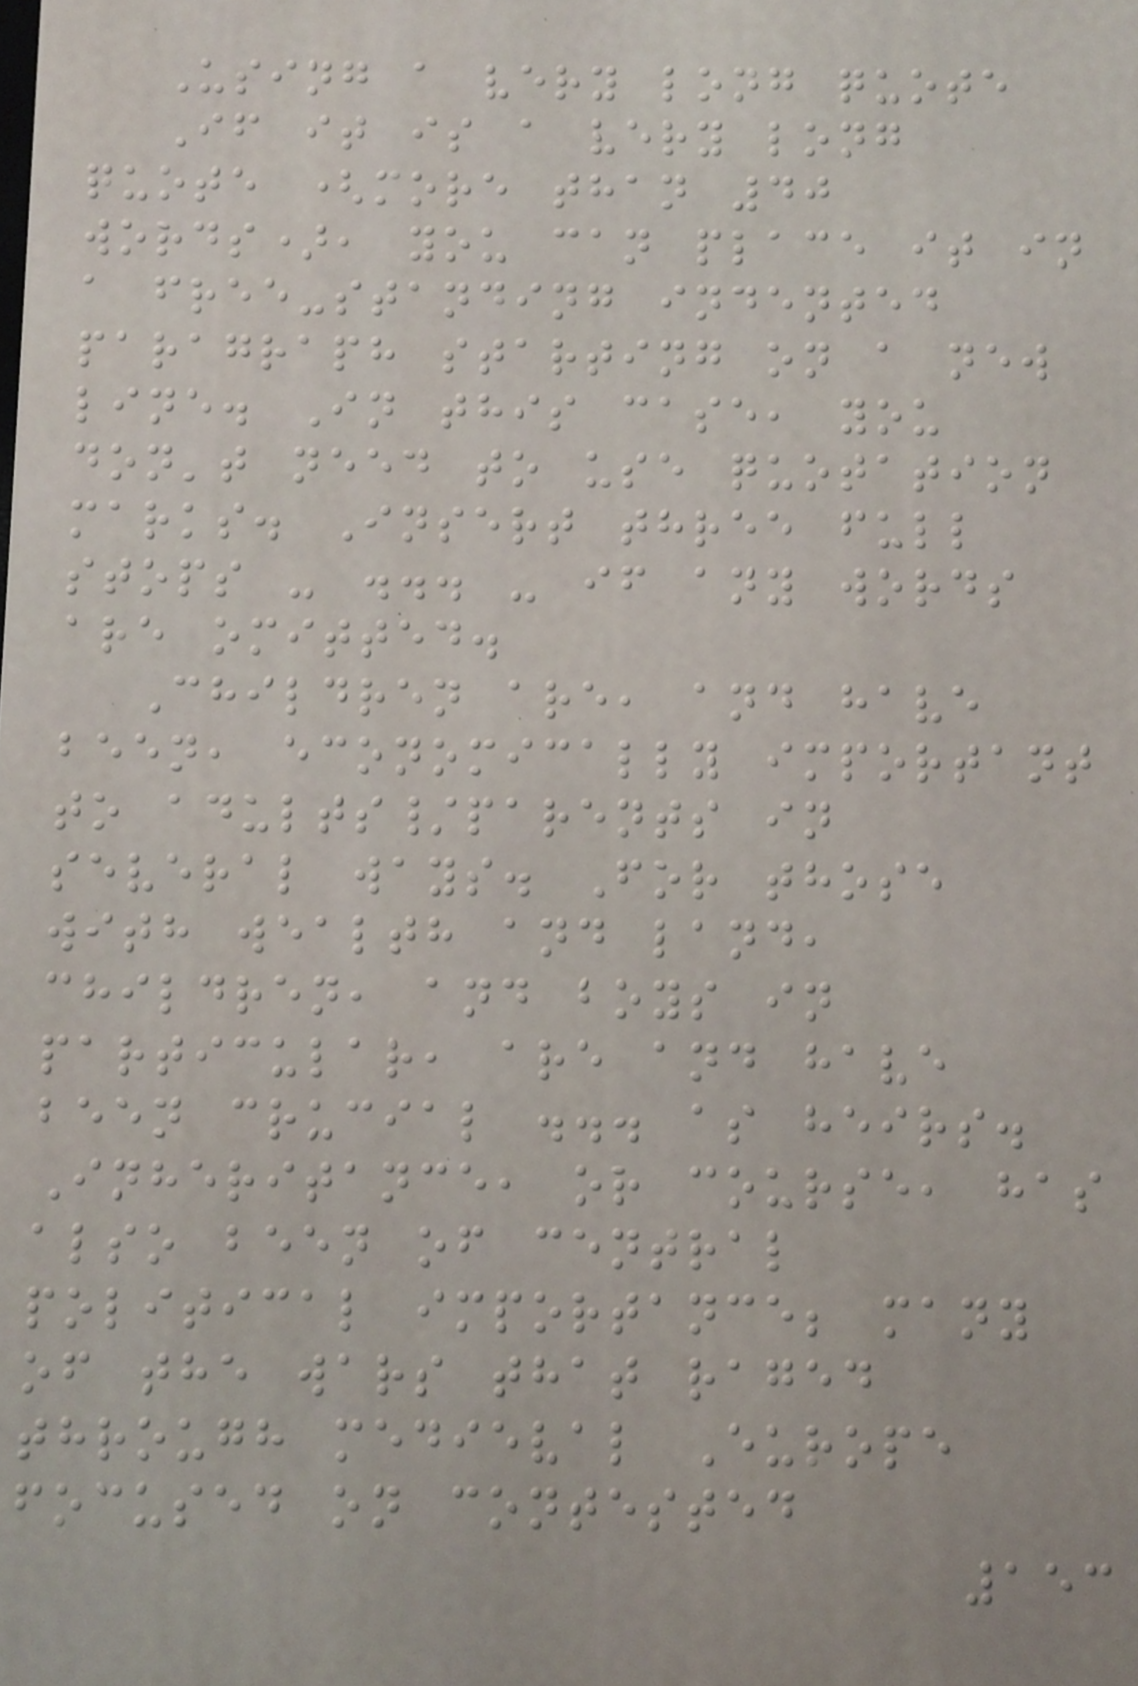Using a very long quote
If it is a very long
quote (more than 40
words), you can place it in
a free-standing indented
paragraph starting on a new
line. In this case, you
don't need to use quotation
marks. Insert three full
stops - ... - if any words
are omitted.
Children are, and have
been, economically important
to adults/parents in
several ways. For those
with wealth and land,
children, and boys in
particular, are and have
been crucial ... as heirs.
Inheritance, or course, has
also been of central
political importance; many
of the wars that raged
through medieval Europe
focused on contested
153
